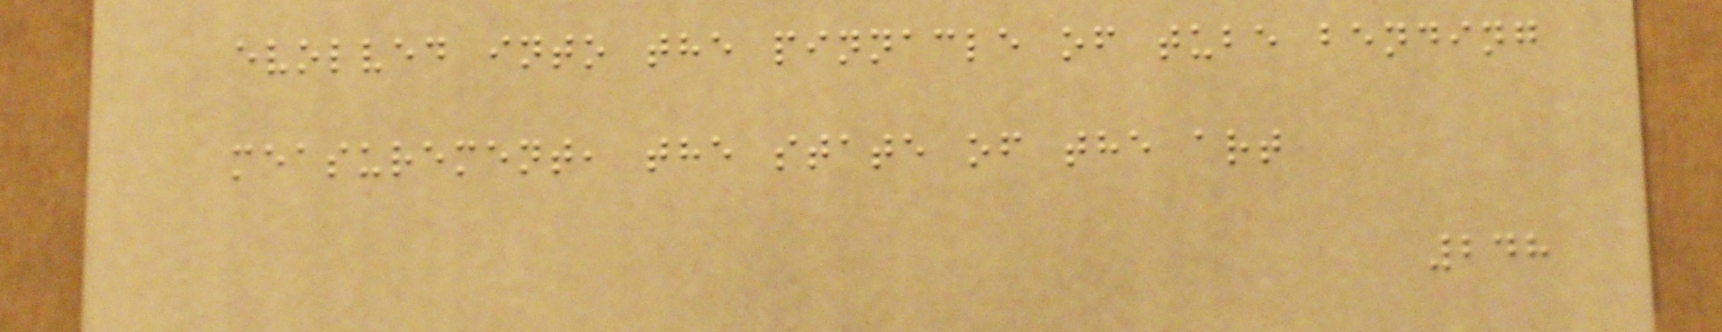evolved into the pinnacle of tube bending
measurement, the state of the art
248
